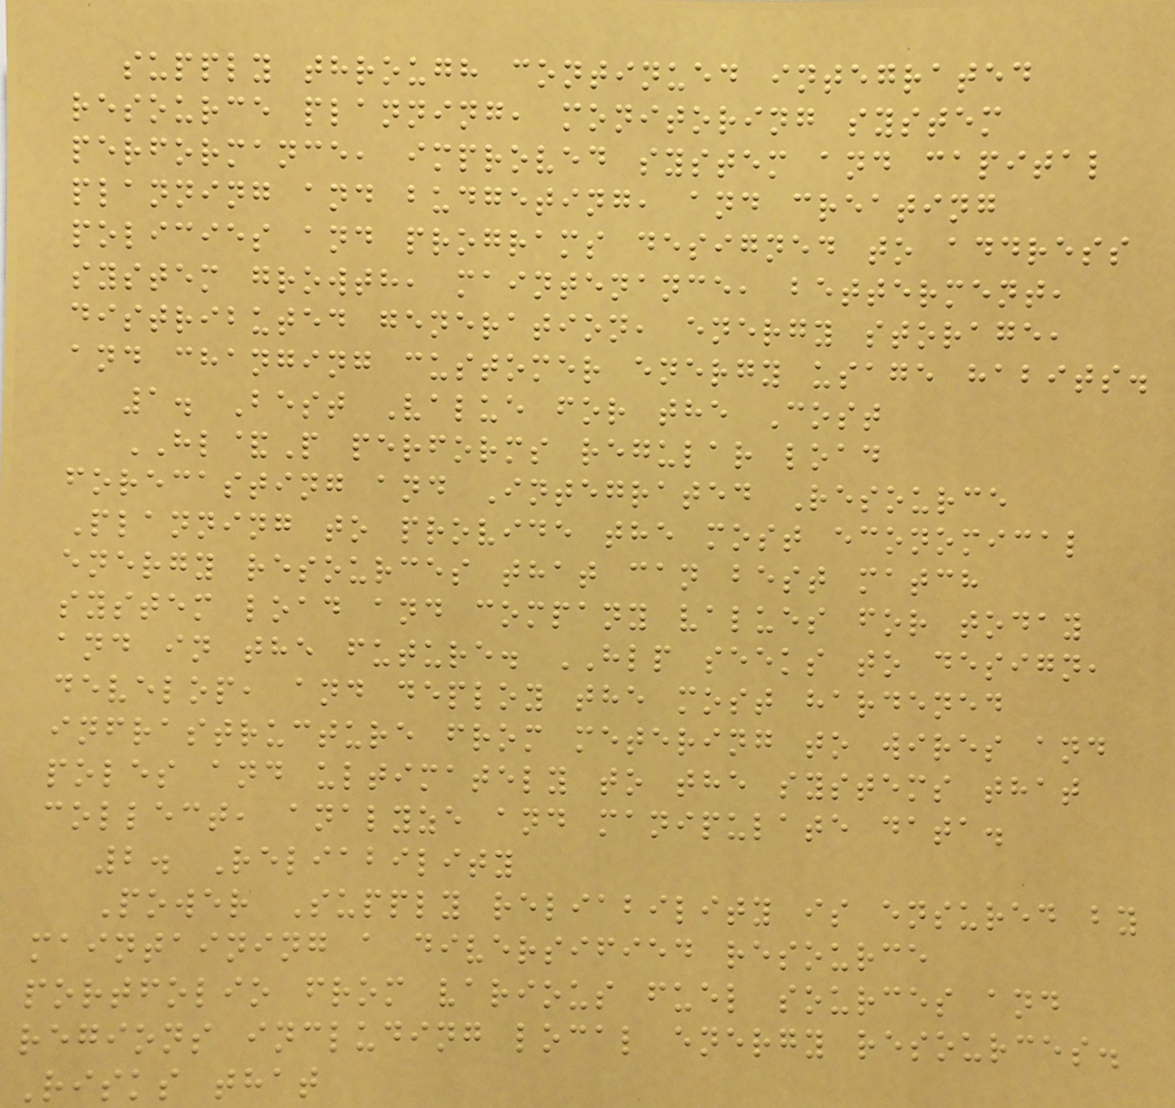supply through continued integrated
resource planning, monitoring system
performance, improved system and capital
planning and budgeting, and creating
policies and programs designed to address
system growth, maintenance, betterment,
distributed generation, energy storage,
and changing customer energy usage habits.
1. Best Value for the Cost
HL&P performs regular load
forecasting and Integrated Resource
Planning to provide the most economical
energy resources that can best match
system load and company values for today
and in the future. HLP seeks to design,
develop, and deploy the most hardened
infrastructure from metering to wires and
poles and ultimately to the systems that
collect, analyze and manipulate data.
2. Reliability
Power Supply reliability is ensured by
maintaining a diversified resource
portfolio from various fuel sources and
regions including local energy resources.
Risks that
